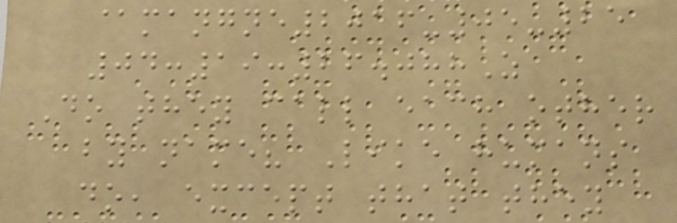@mangne2016-05-25
04:19:26.088Z
Do they call each other
by name? Like humans
do, except that they
